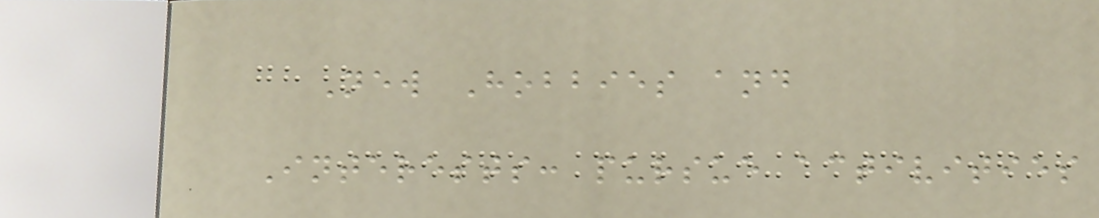New Hobbies and
Interests: pursue activities
